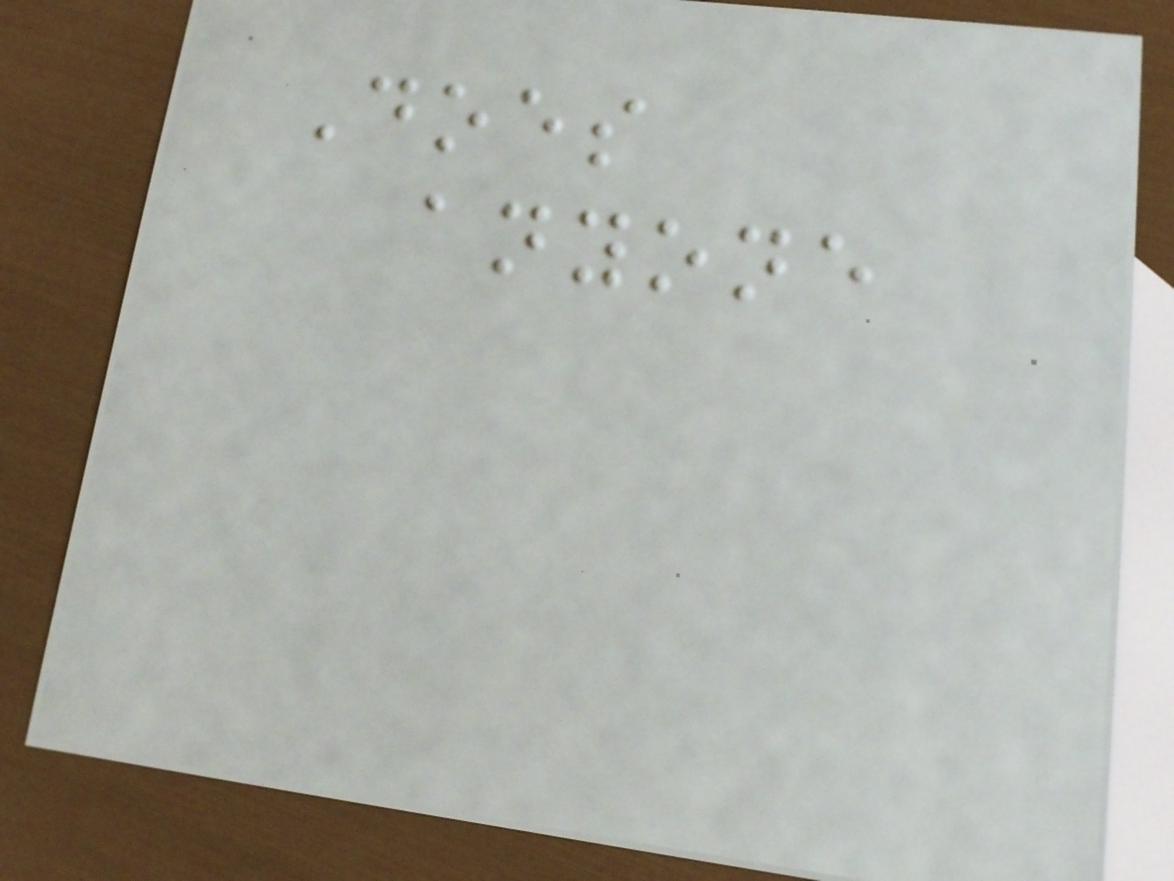Does
anyone
